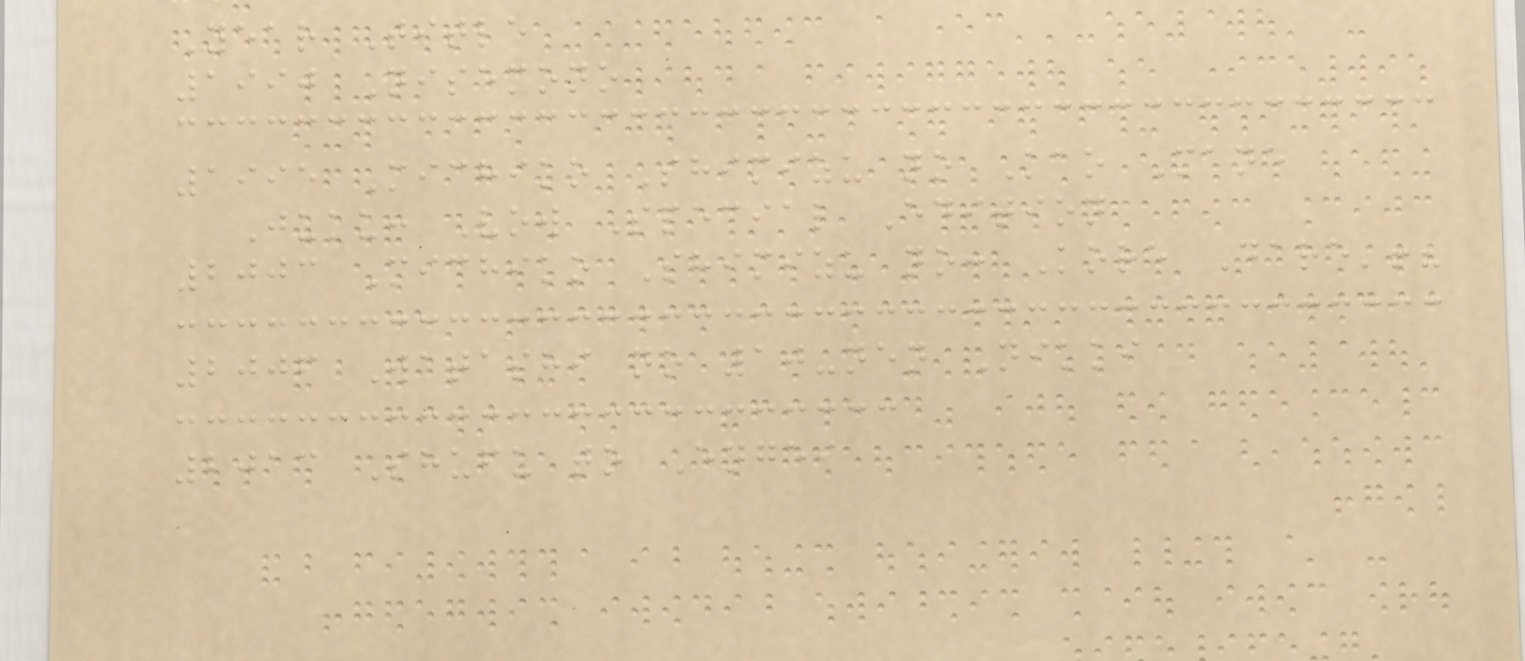Year Title
1990 Nisemono
1995 Michiko Shimizu no Kao Mane
Juku: Vow Special Edition
2003 Michiko Shimizu no: Kore Dare'!?
2006 Watashi no 10-nen Nikki
2013 Shufu to Engei
